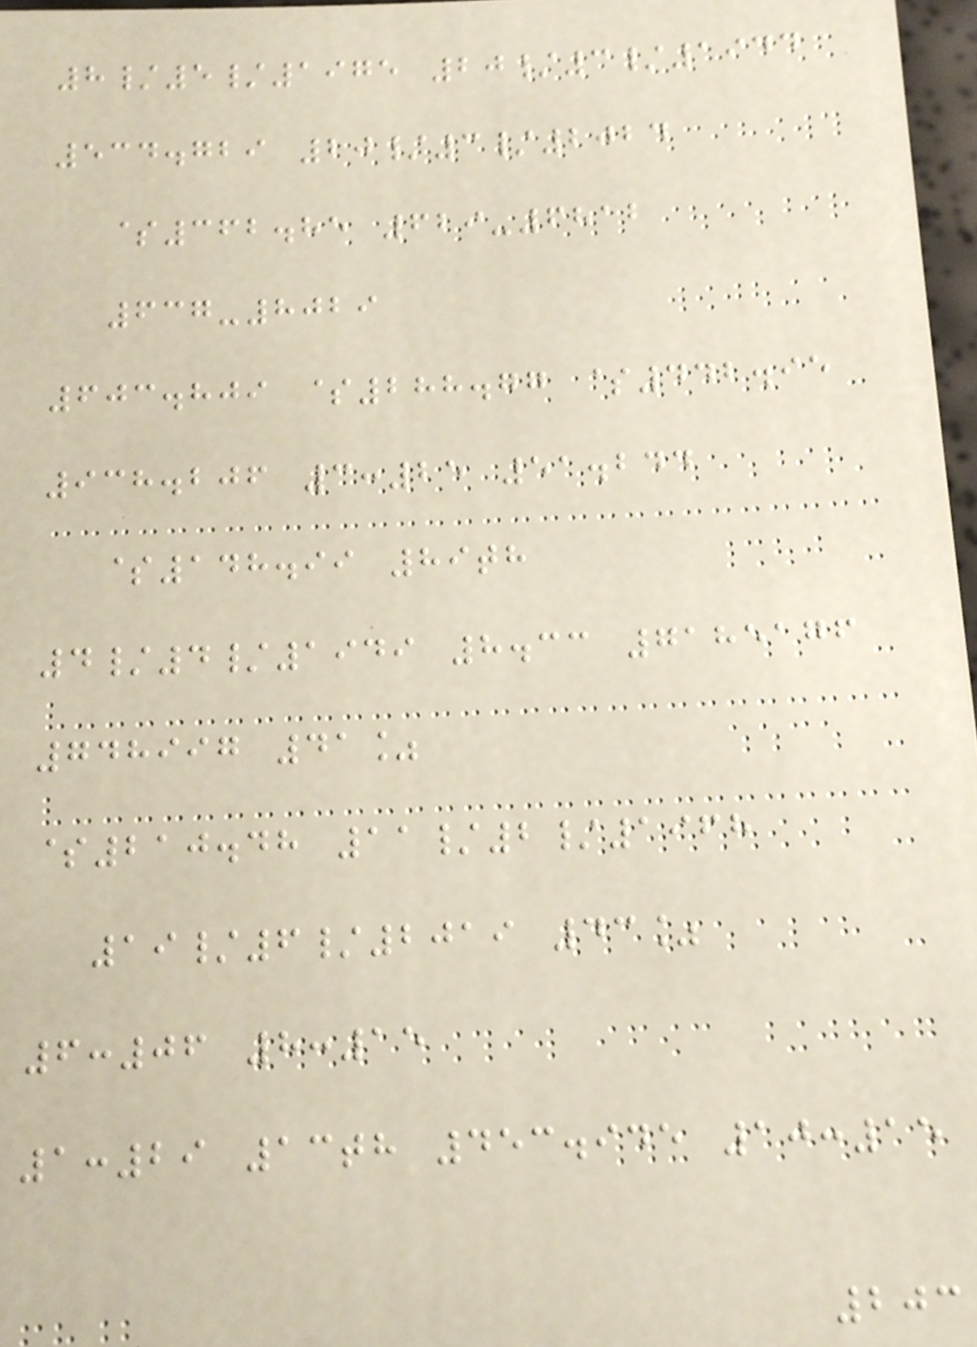8/5/1975 20/3/1944
534.729 20/3/2024
$362.85 629-6812
637-8029
603.809 $288.77 $442.95
938.206 3:25 51.244
$148.99 89th
4/4/1949 8.33 7185176
748997 41%
$210.48 11/2/1968
19/6/2019 43%
6:06 8:15
1:29 13th 453.945 10:15
203
